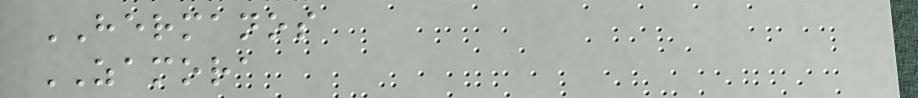HERMANOS
ZAMORA
